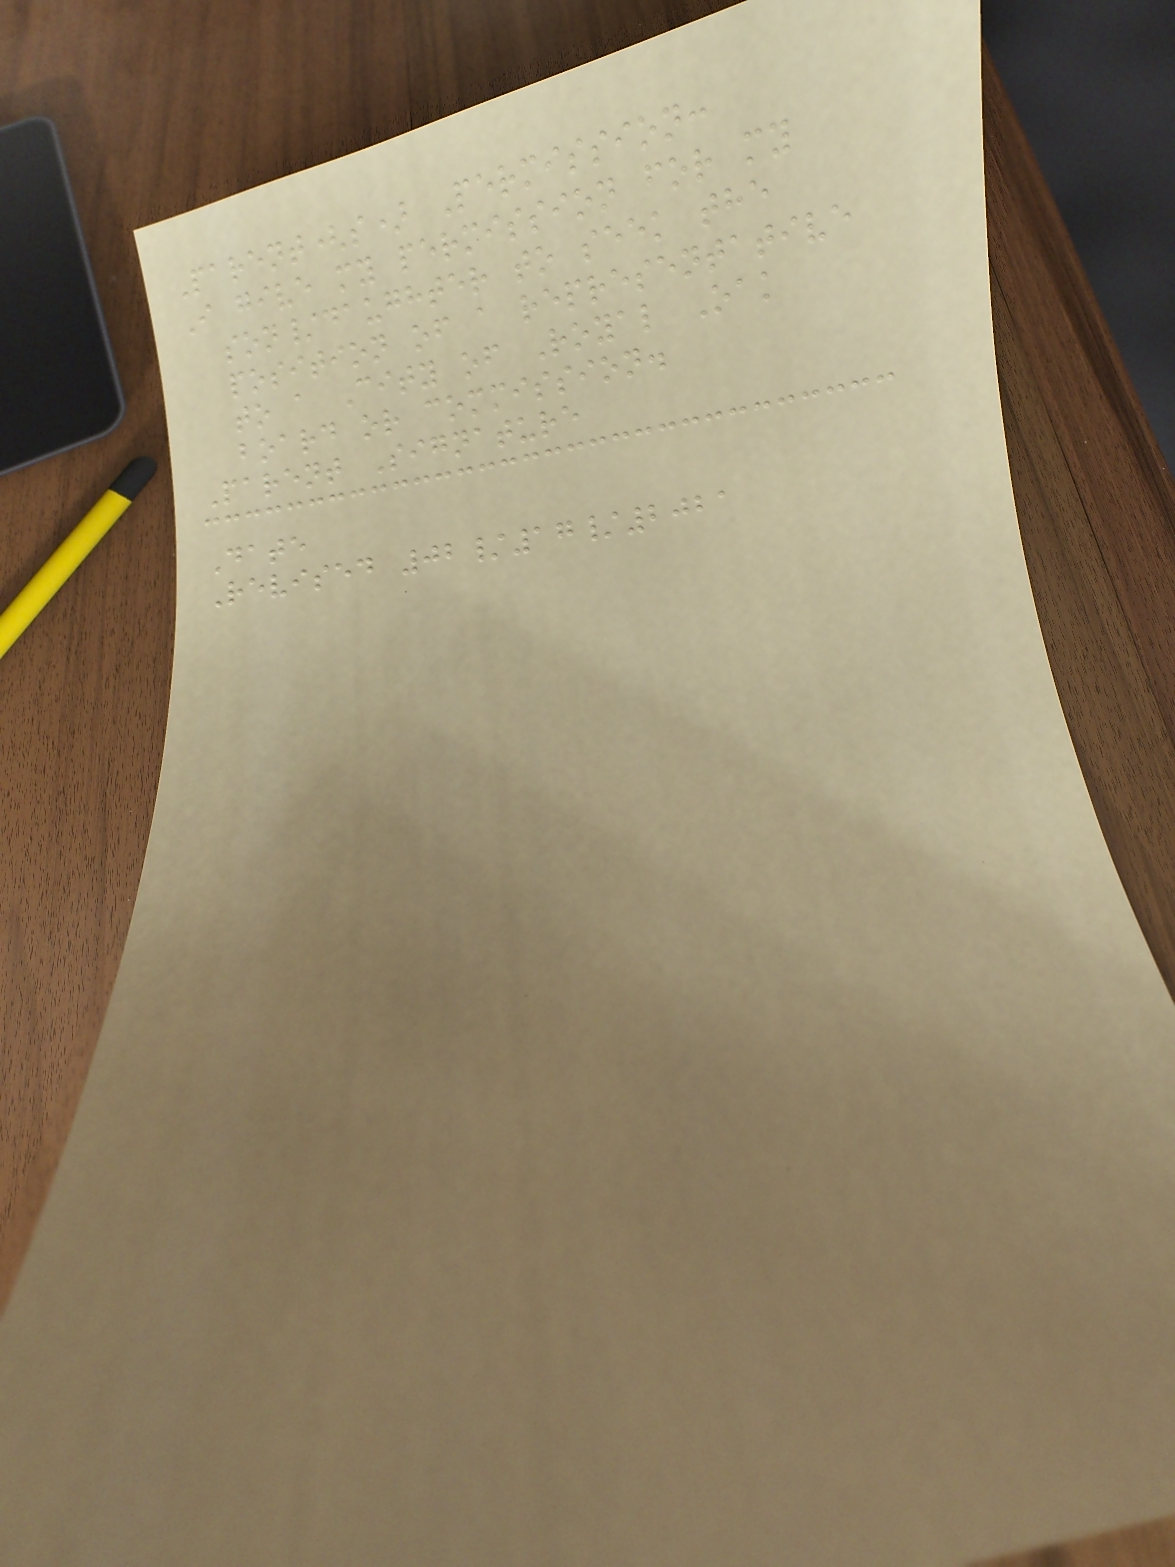Parent(s) Permission:
I give my permission for my
son/daughter to seek the
position of a representative
to a City of Royal Oak
board or commission.
Parent Signature
Date
Revised 02/17/2021
